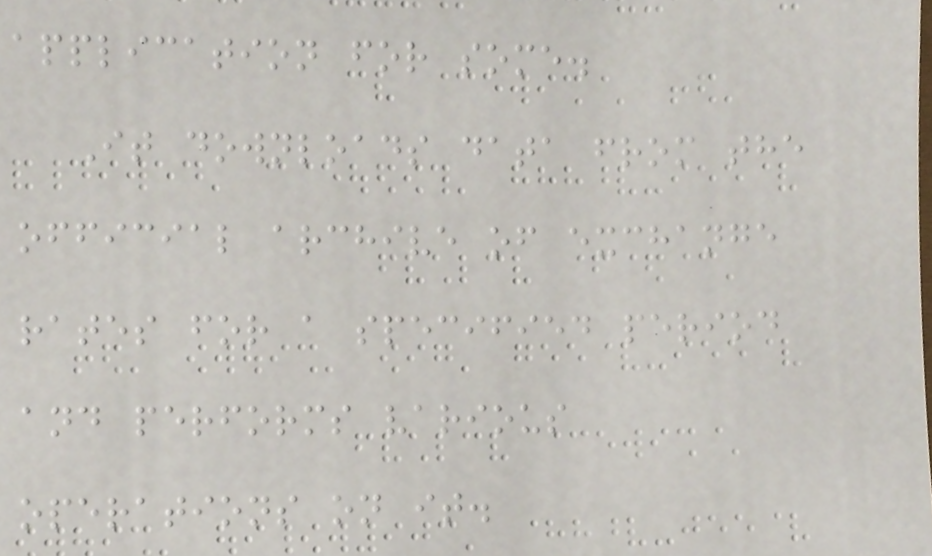application for some.
It downloads data from the
official archive of exchange
rates for a specified period
and performs various
operations on it.
